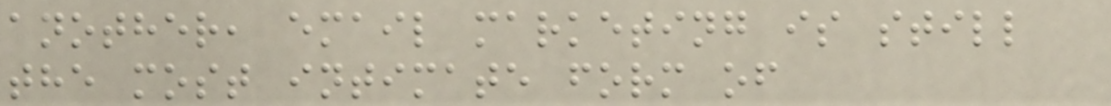another, email marketing is still
the most intimate form of
